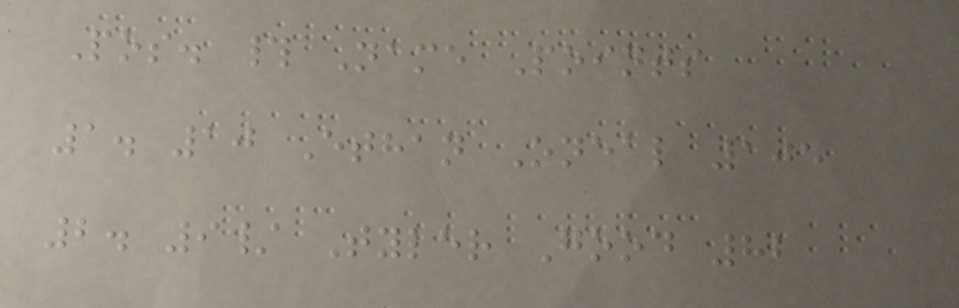Pos. # Name Points
1. 10 Ethan Oneal 105
2. 9/ Tyler Good 82
